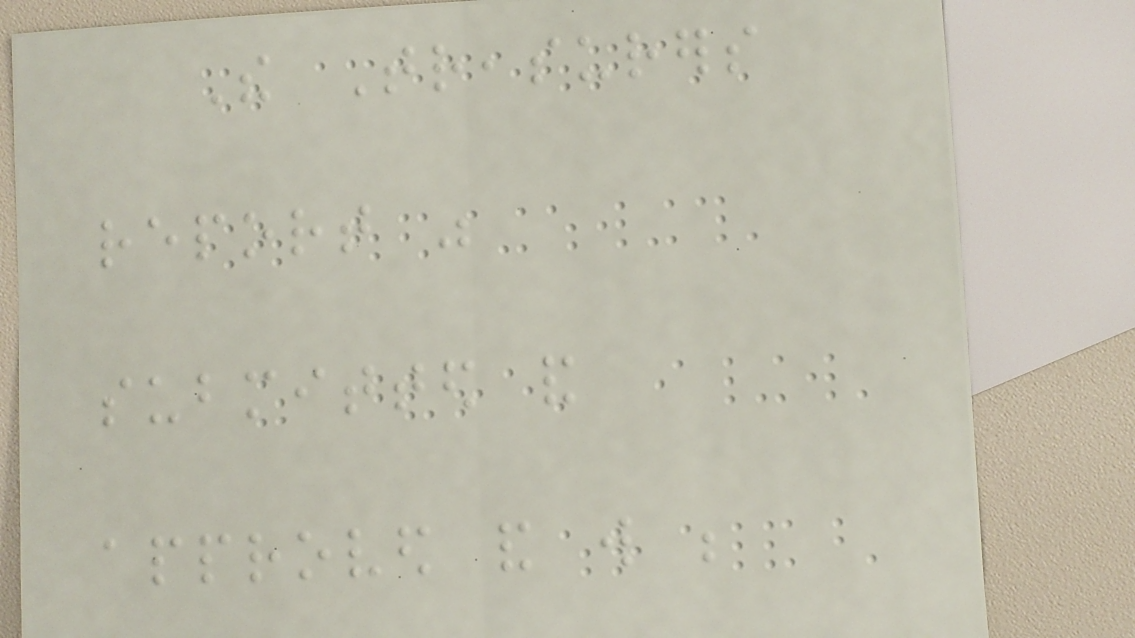The Treasurers
report was
submitted and
approved and will be
